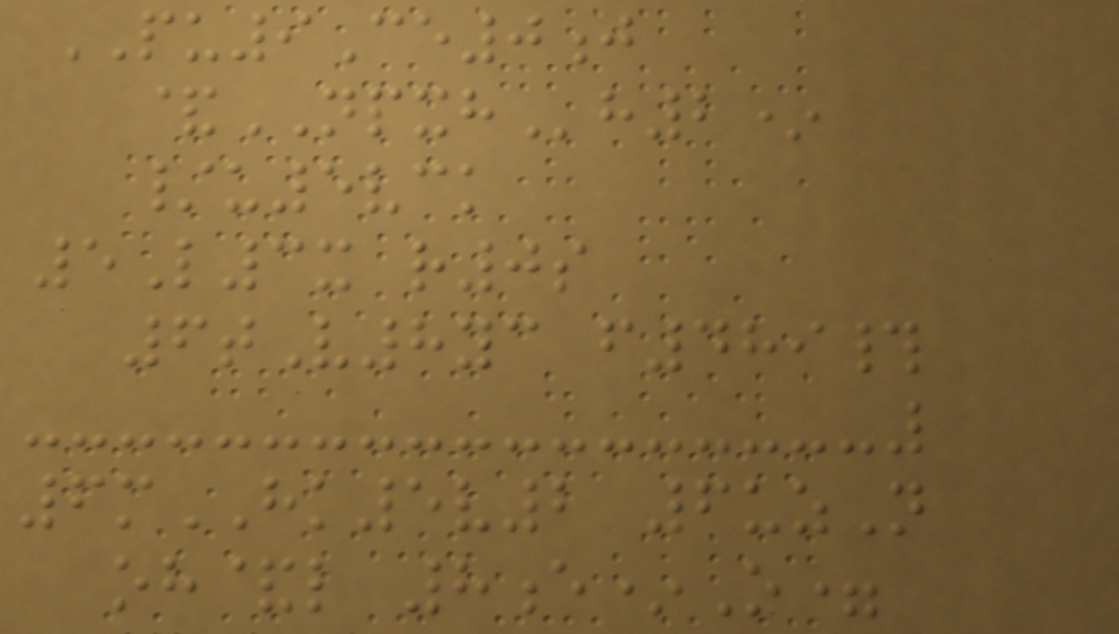PU9Ce0j
&NPXHh2*
/u5vck
5L3x r0s
6tV8yc f489#
6mHK5v2 6uzN
oh&l 8e*O=
